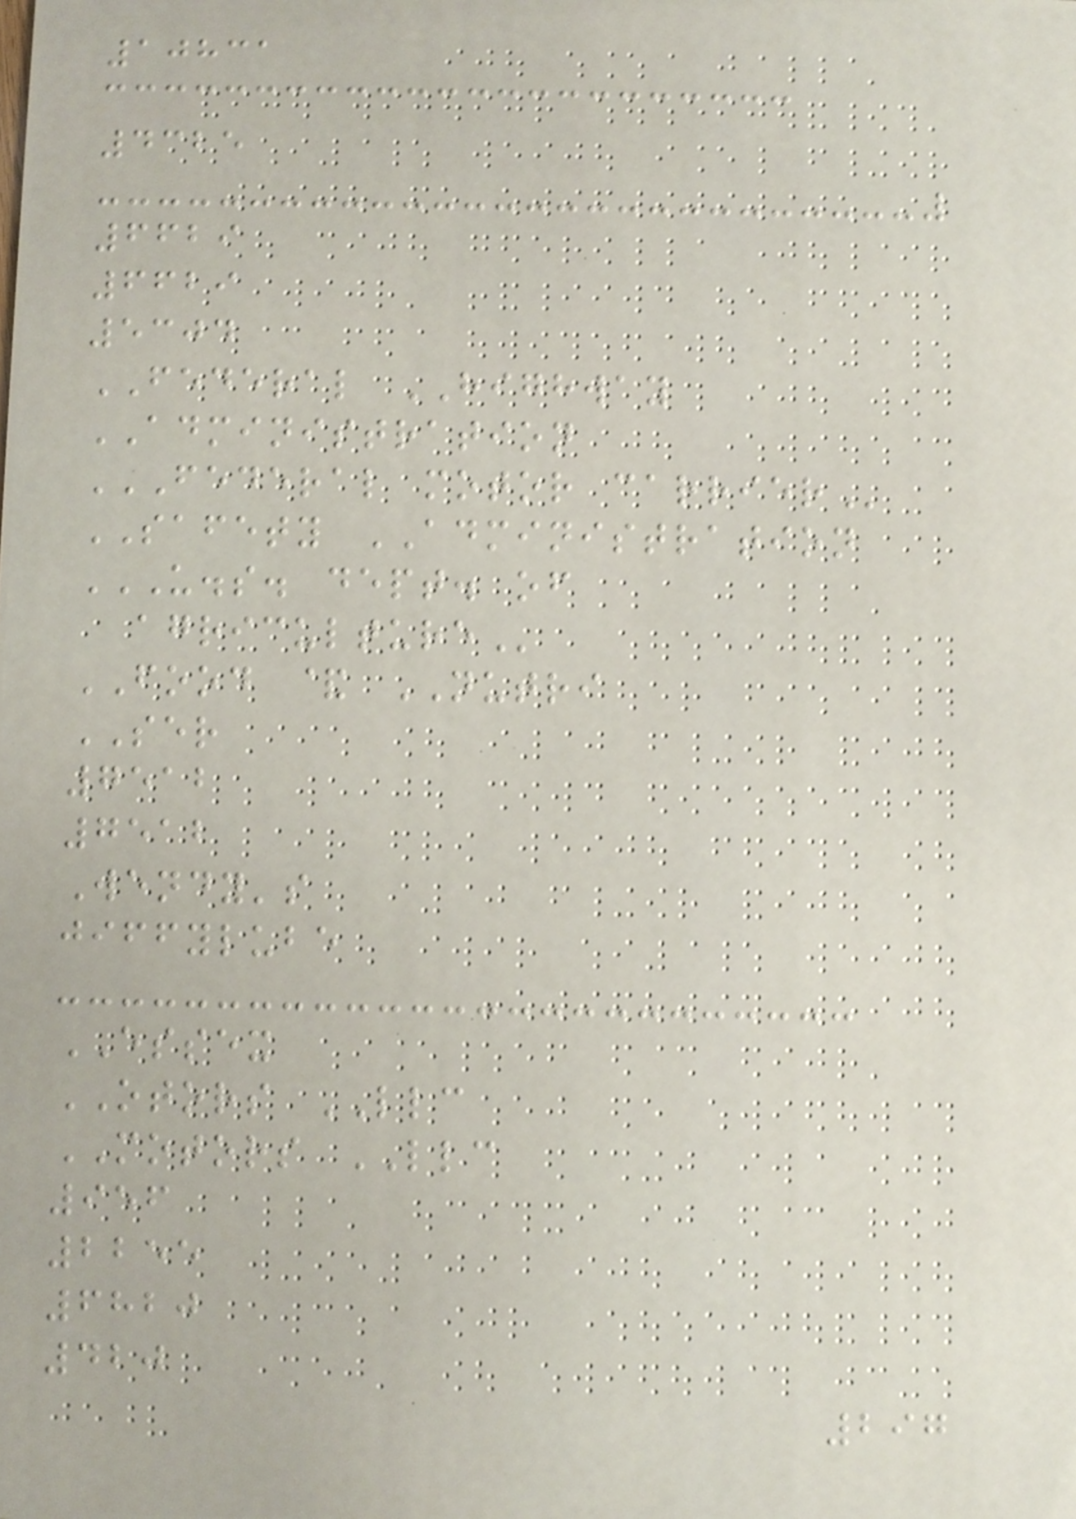10831
4325
6629
6629
5304
FEDERAL HIGHWAY
ADMINISTRATION
FEDERAL MOTOR CARRIER
SAFETY ADMINISTRATION
U.S. DEPT. OF
AGRICULTURE
FOOD & NUTRI
SER
7512
7512
Wendy's
jiffylube
ESSEX
OTORS LLC
MOTORS LLC
956
2255
6820
420
297
